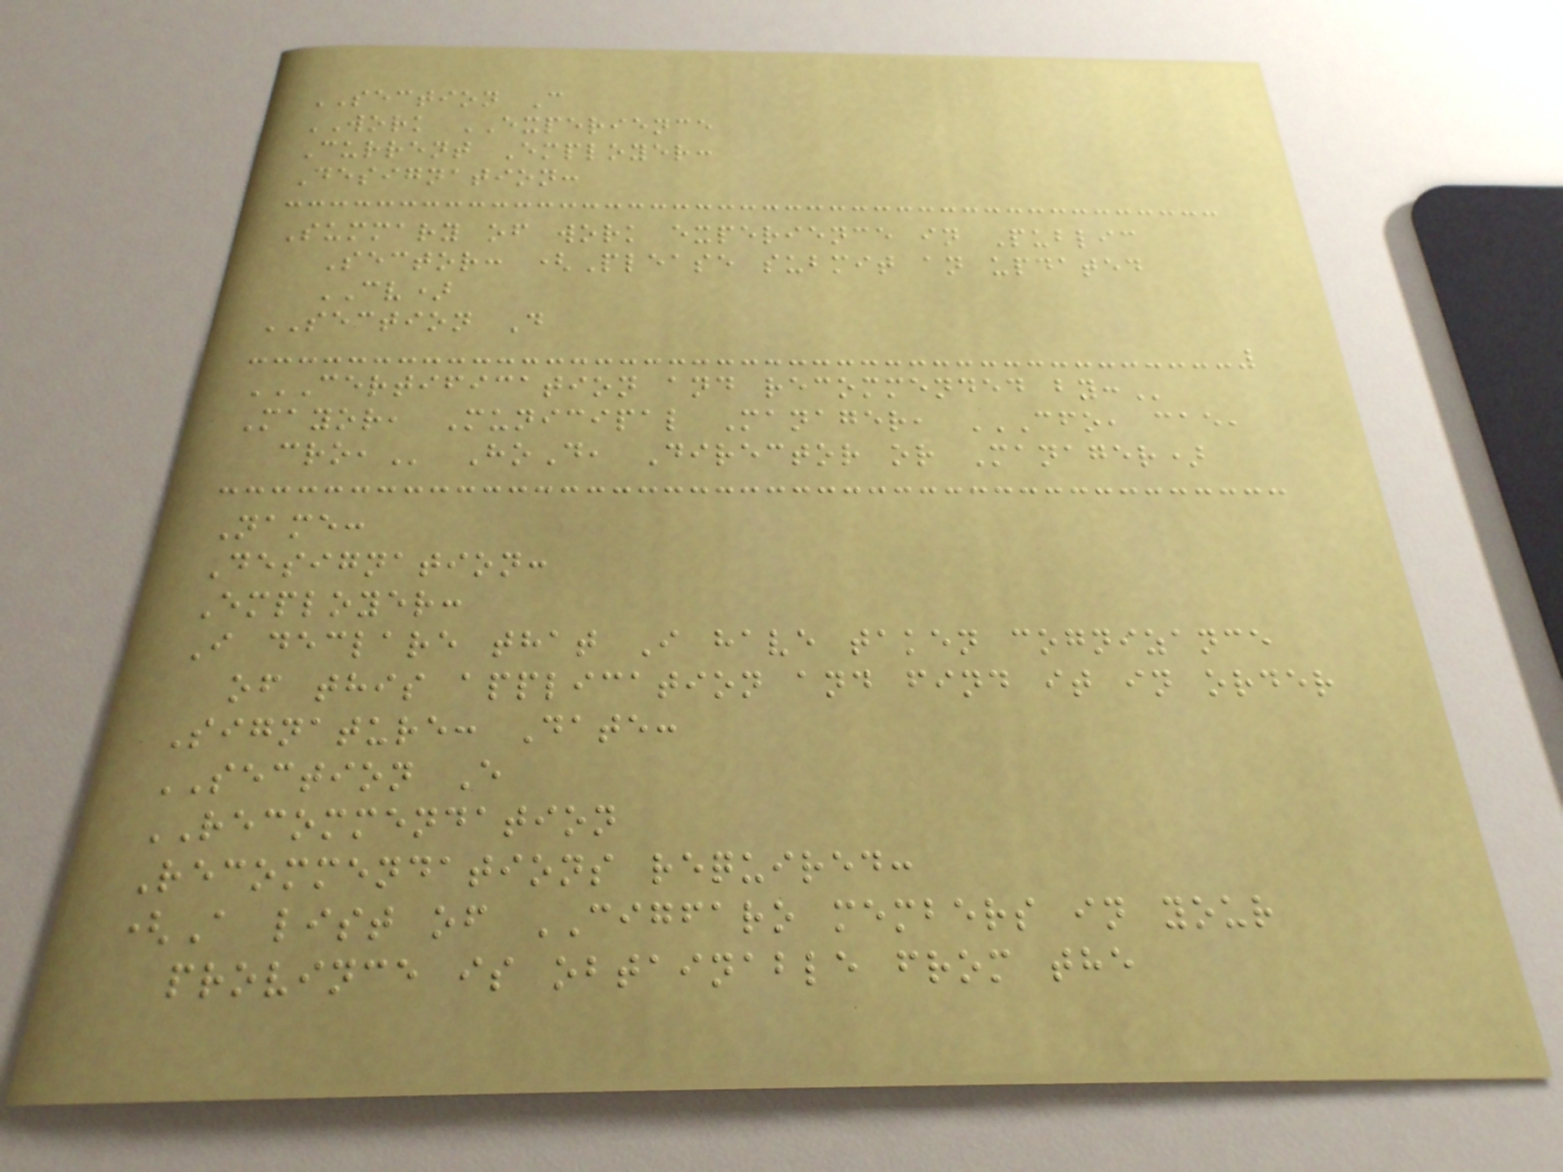SECTION C
WORK EXPERIENCE
Current Employer:
Designation:
Summary of work experience in Public
Sector: (Please submit an updated
CV)
SECTION D
CERTIFICATION AND RECOMMENDED BY:
Mayor, Municipal Manager, CFO, CAE,
CRO, HoD, Director or Manager)
Name:
Designation:
Employer:
I declare that I have taken cognizance
of this application and find it in order
Signature: Date:
SECTION E
RECOMMENDATION
Recommendations required:
(A list of CIGFARO members in your
province is obtainable from the
